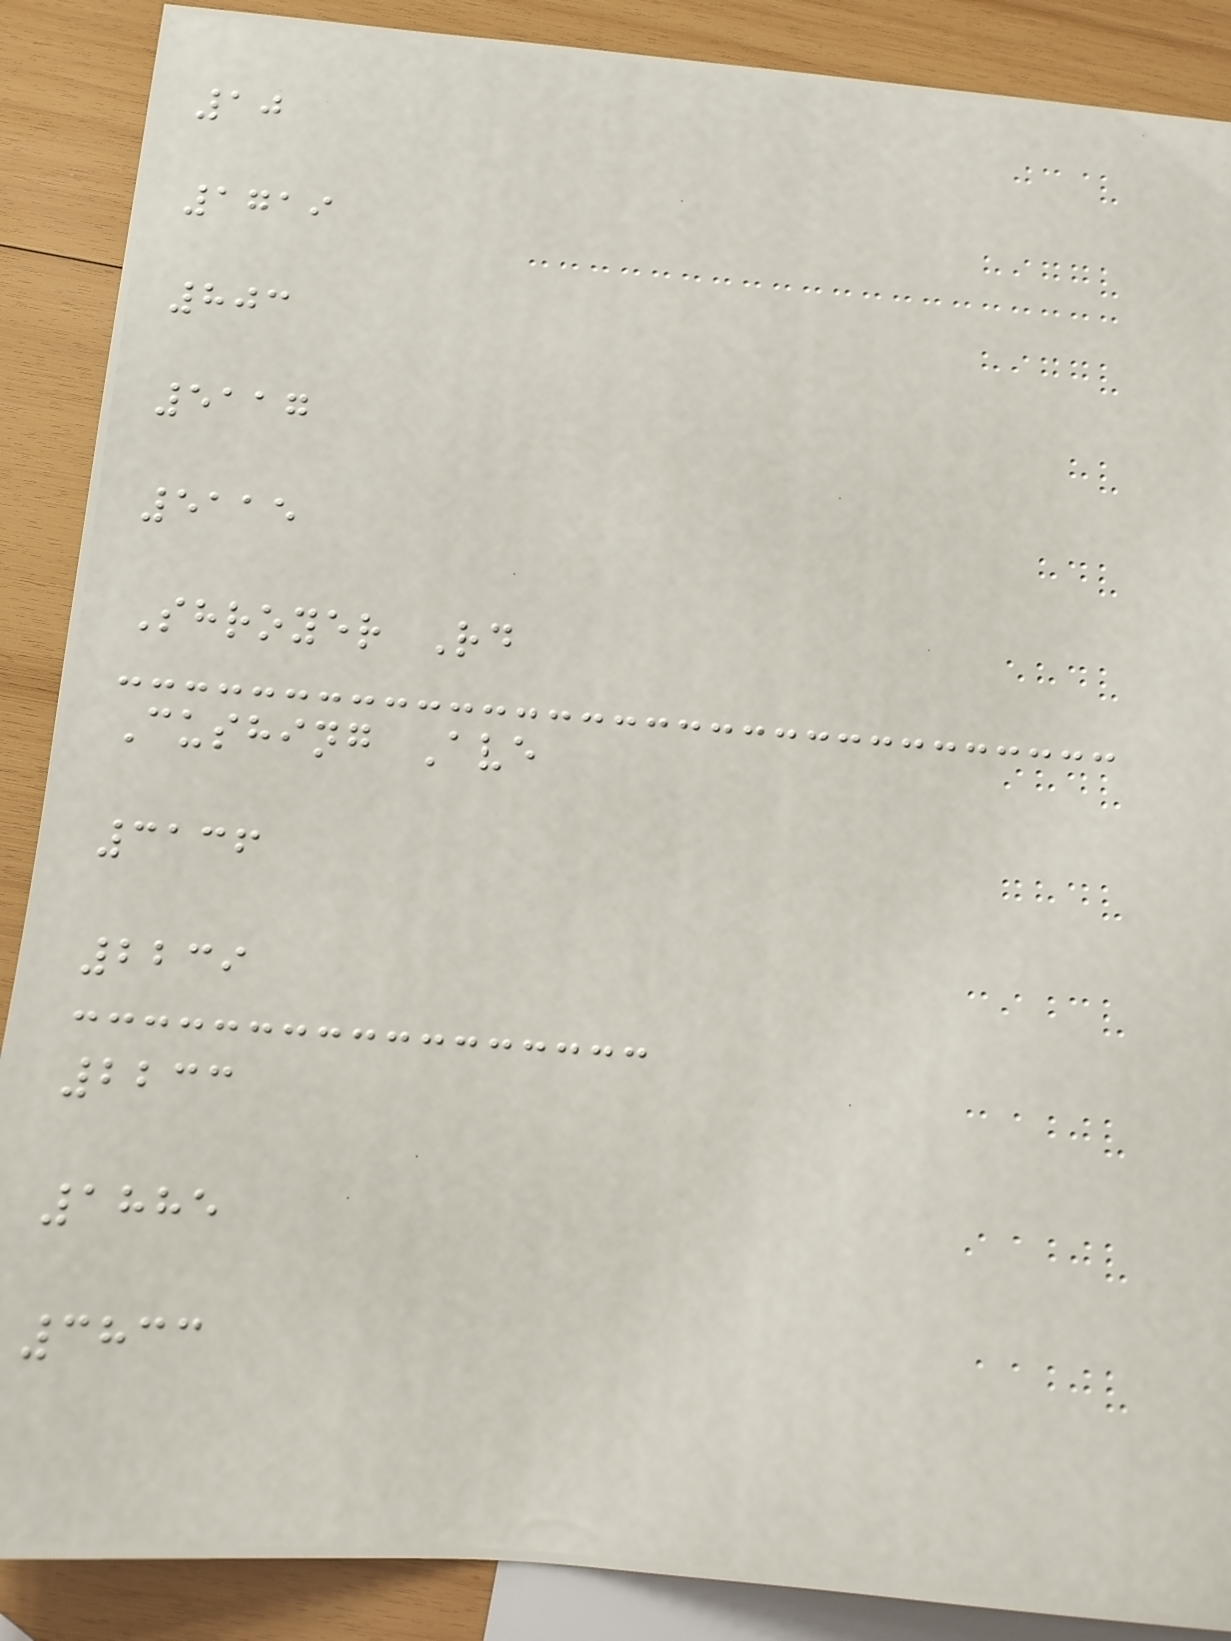10
1719
803
5117
5115
Shroyer Rd
Cushing Ave
3136
2239
2233
1885
3833
